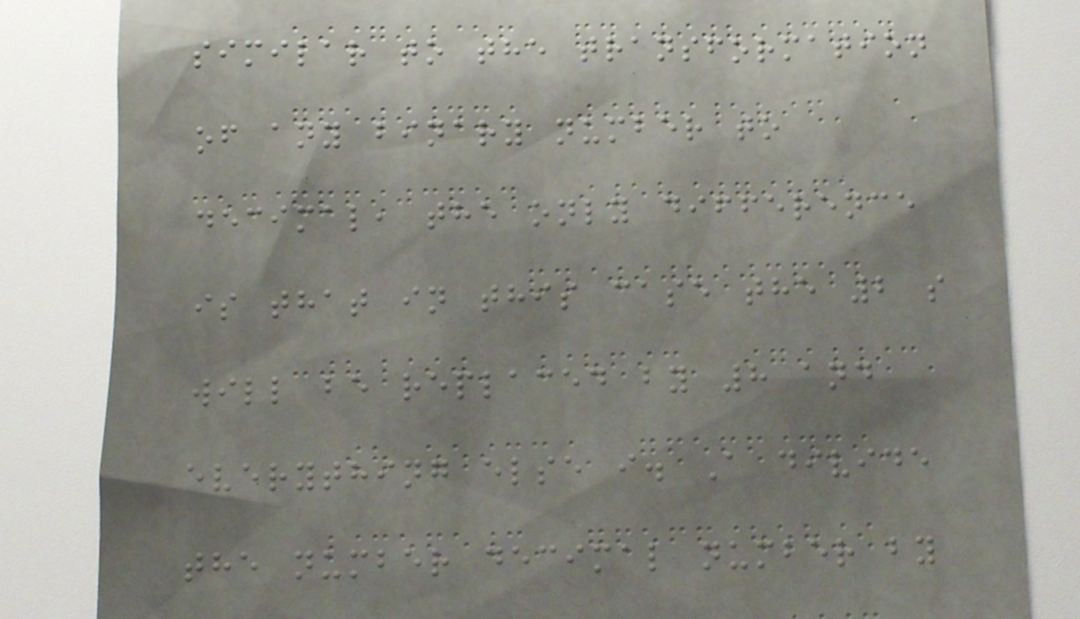similar to the transformation
of any binary number to
decimal, the only difference
is that in this case the 2 s
will be replaced by 8 and
everything else i. A divide
the number decimal number by
